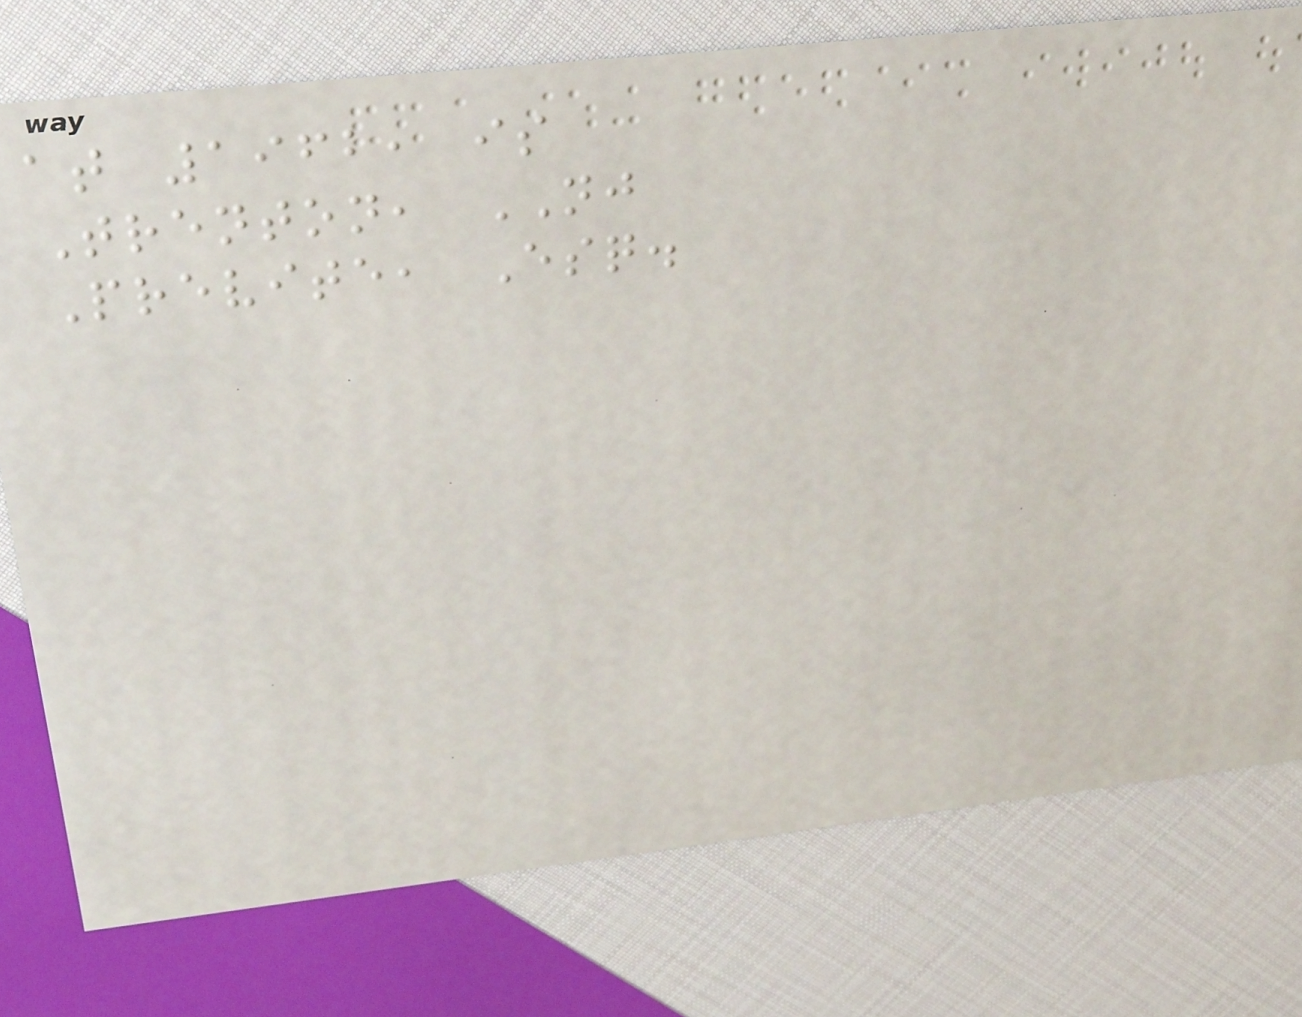at 1962, is
Trenton, NJ
Previte, Esq.
